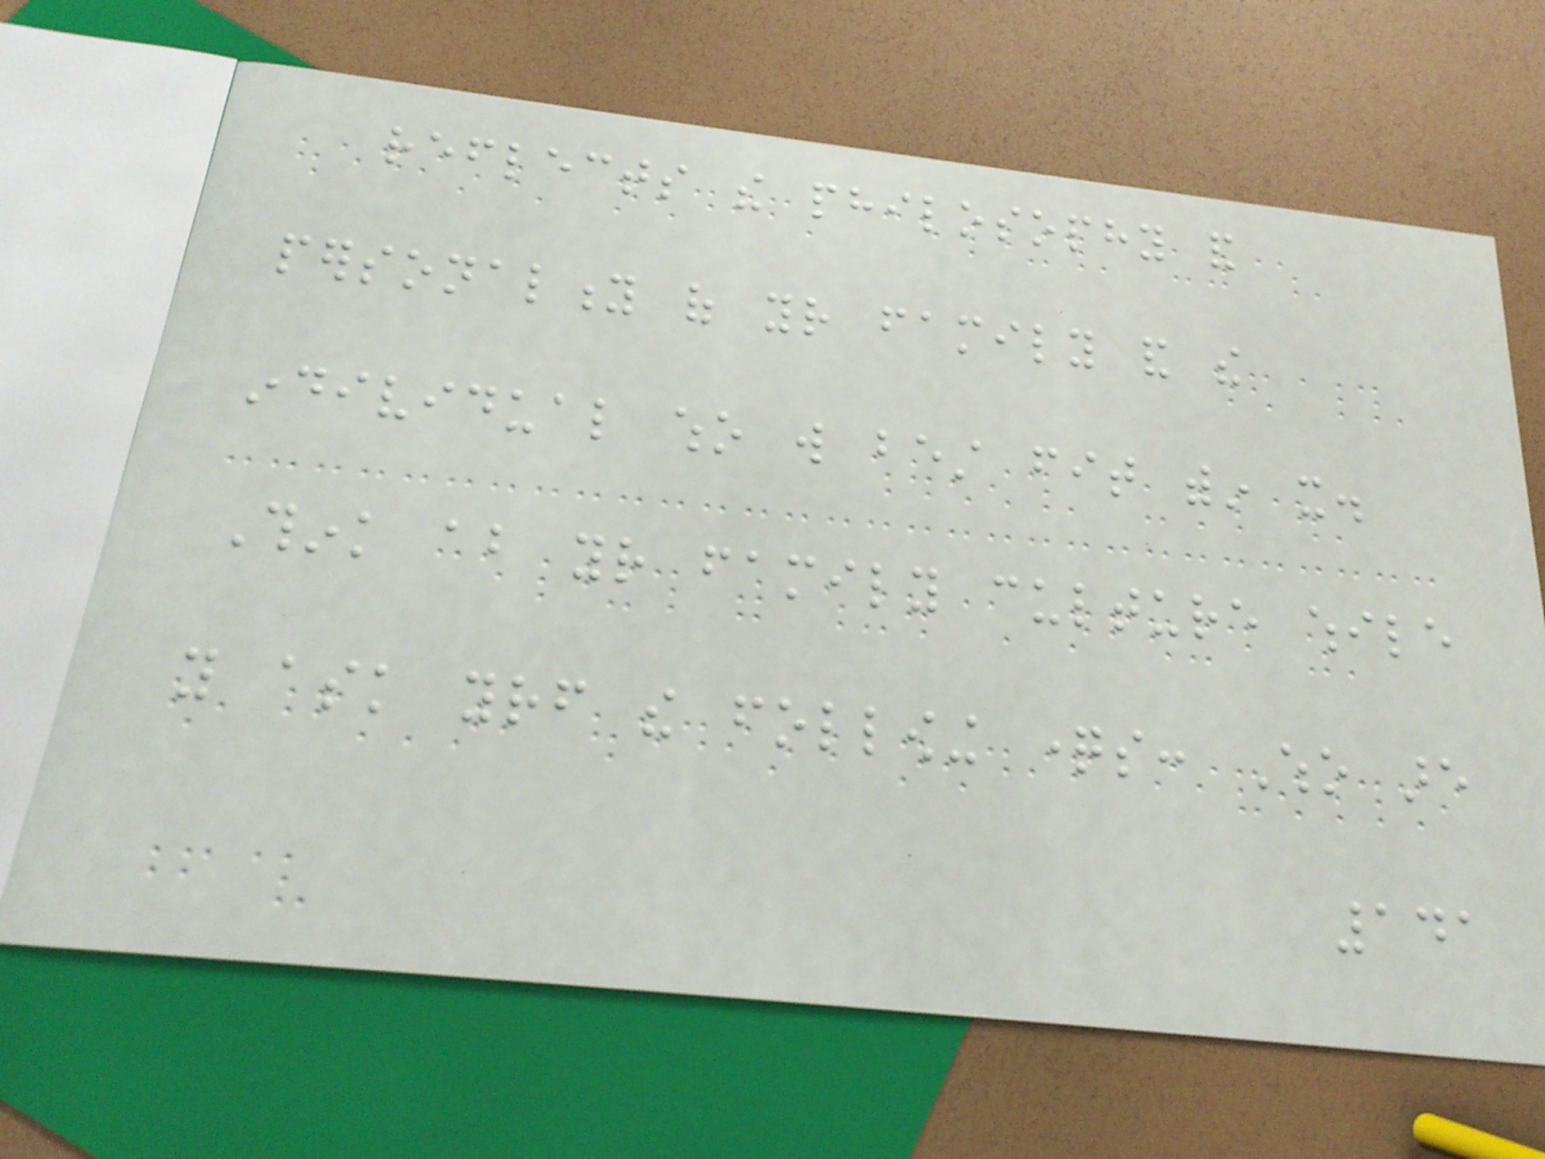reflects the philosophy and
personality of your family and the
individual who will best fit within it.
Think about your family culture while
you ask yourself the following questions: Who are
141
